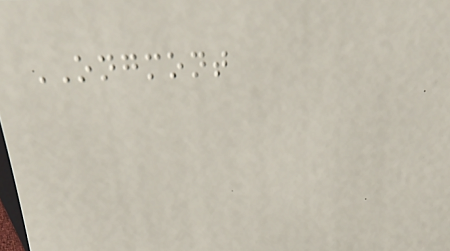ONGMONT
